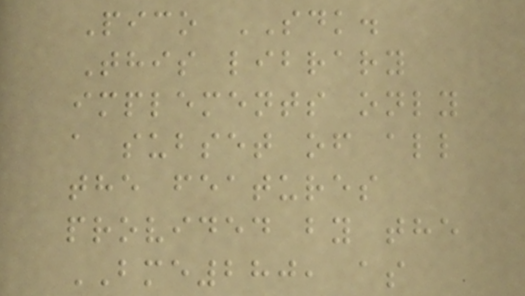Pico SDK.
This library
implements only
a subset of all
the features
provided by the
BME280, as
